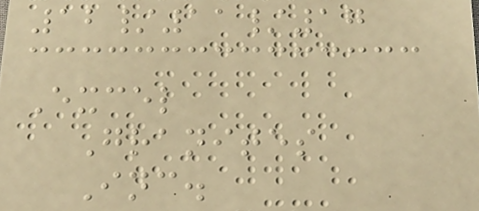12/11/17
Excel
Granites
Inc.
